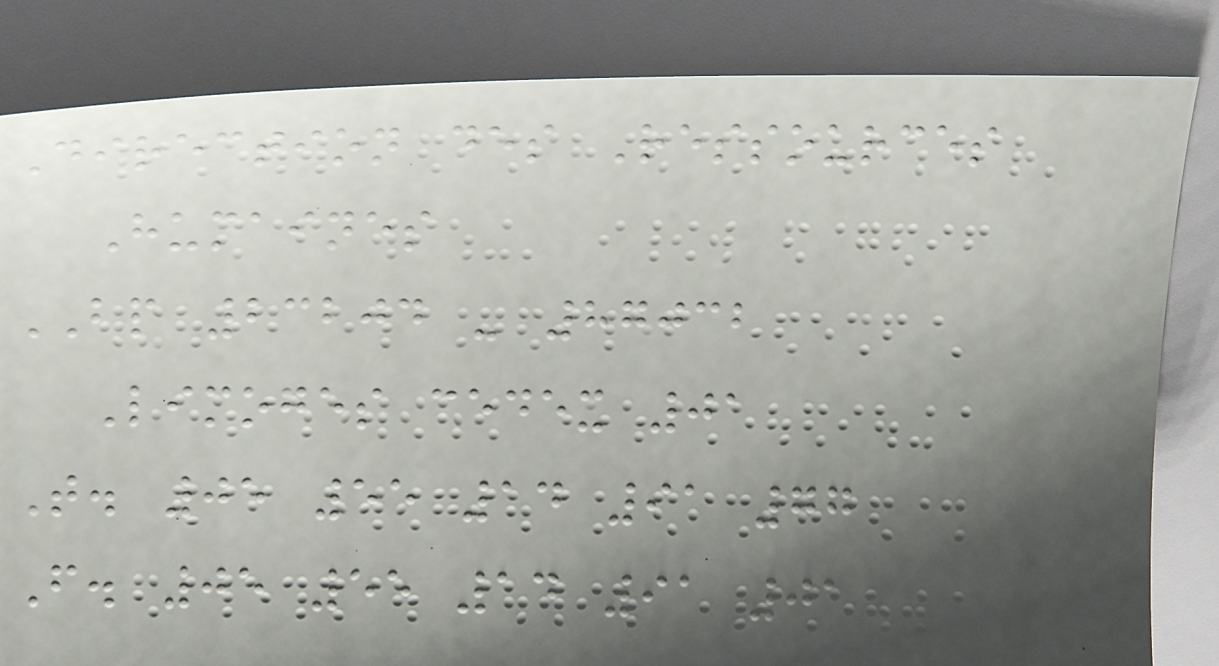Direction des Ressources
Humaines
BP 23204 - 87032
Limoges cedex 01
T. 05 55 14 91 77
F. 05 55 14 91 01
